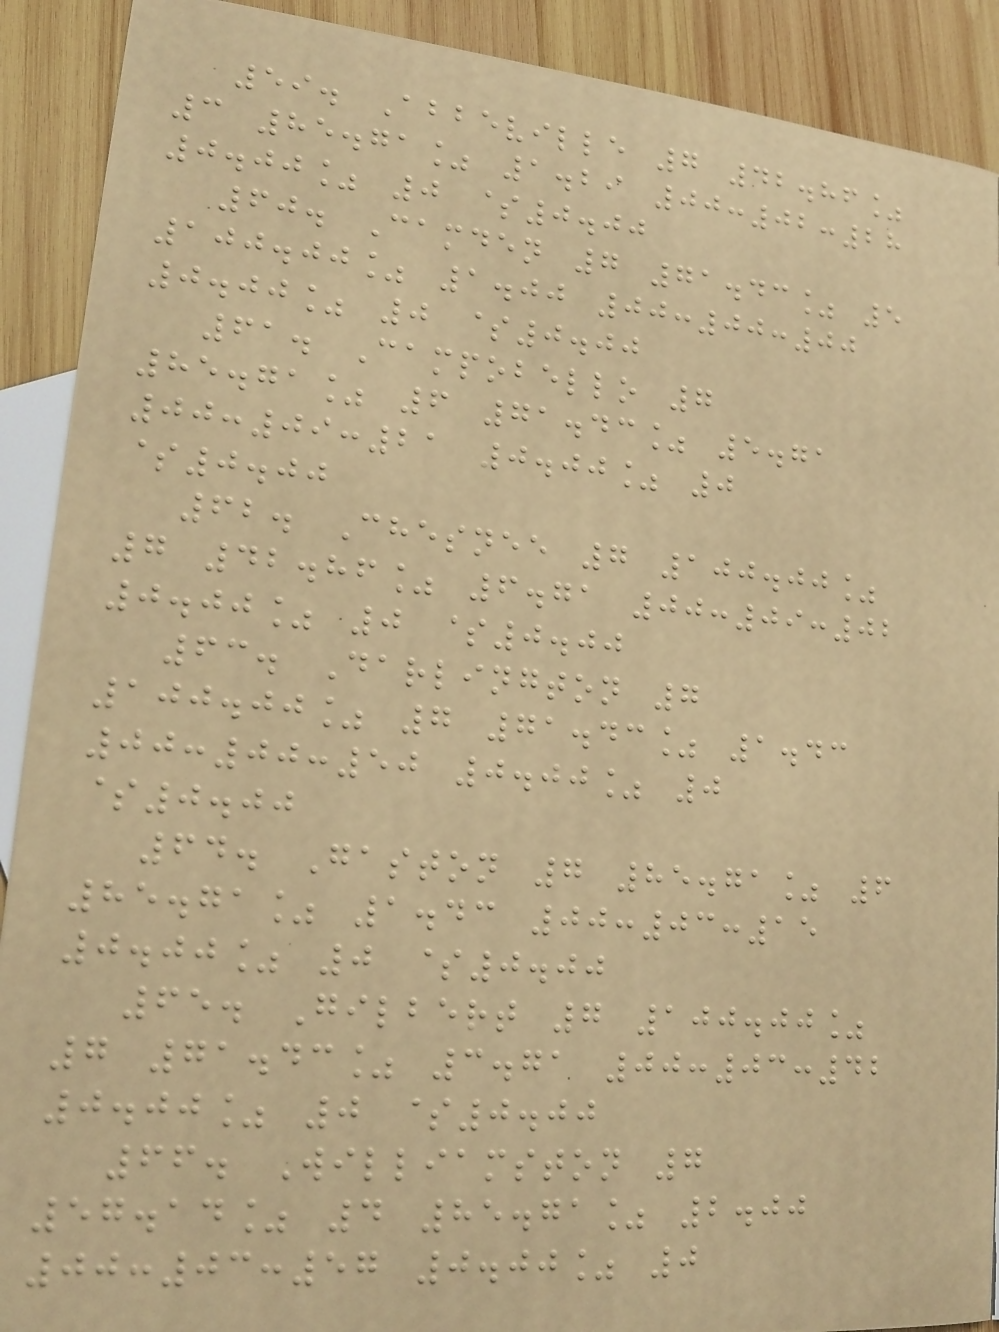59. Abbeville 7 42.86%
3 85.71% 1.29 00:02:28
0.00% 0 $0.00
60. Camden 7 71.43% 5
100.00% 1.00 00:00:00
0.00% 0 $0.00
61. Campobello 7
85.71% 6 71.43% 5.71
00:09:21 0.00% 0
$0.00
62. Chesnee 7 100.00%
7 42.86% 6.71 00:09:02
0.00% 0 $0.00
63. Darlington 7
100.00% 7 71.43% 1.43
00:00:50 0.00% 0
$0.00
64. Gaston 7 85.71% 6
85.71% 1.43 00:03:15
0.00% 0 $0.00
65. Gilbert 7 100.00%
7 71.43% 3.71 00:03:42
0.00% 0 $0.00
66. Williamston 7
57.14% 4 85.71% 2.00
00:03:57 0.00% 0
